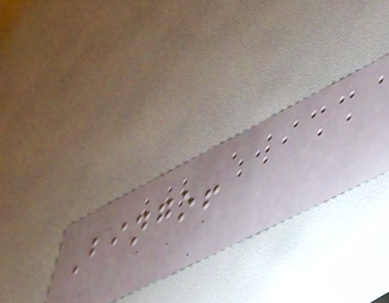Bingo!
